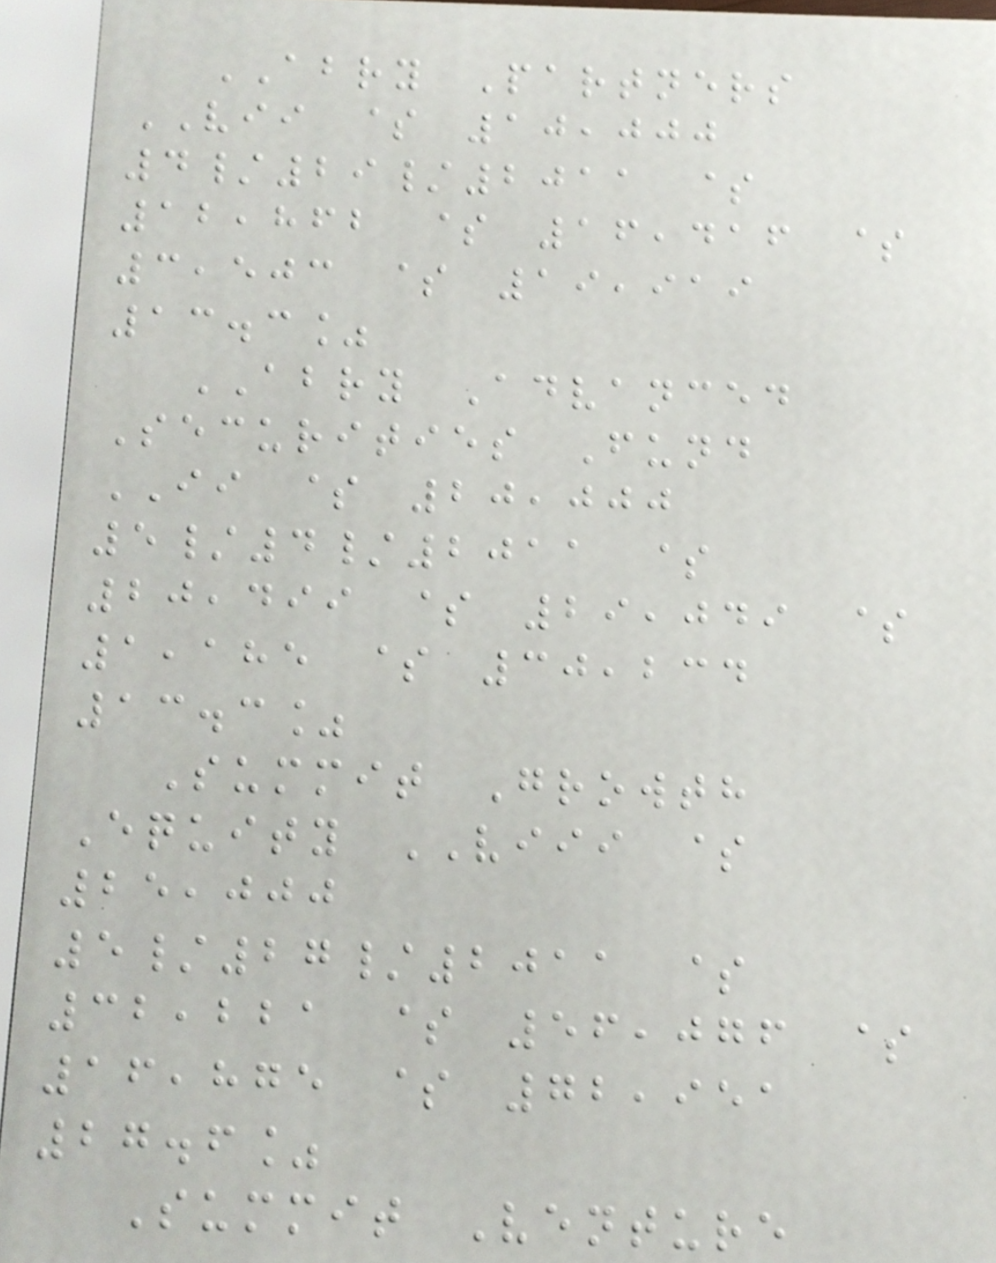ABRY Partners
VII $ 10,000
4/29/2011 $
12,862 $ 16,416 $
3,503 $ 19,919
13.3%
ABRY Advanced
Securities Fund
II $ 20,000
5/4/2011 $
20,499 $ 29,049 $
1,185 $ 30,234
13.3%
Summit Growth
Equity VIII $
25,000
5/27/2011 $
32,221 $ 56,076 $
16,875 $ 72,951
27.6%
Summit Venture
